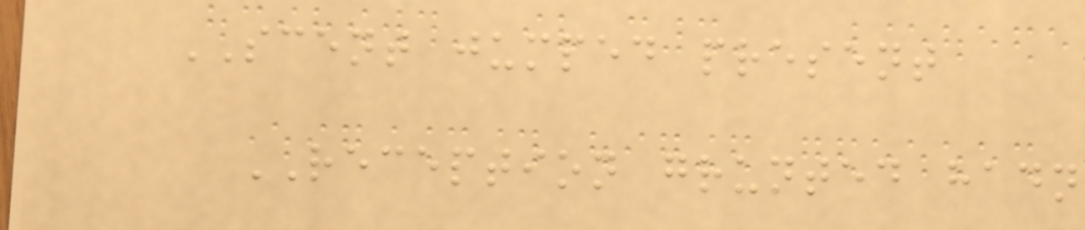SCENT jumped present
RECEPTION grunted hadn
